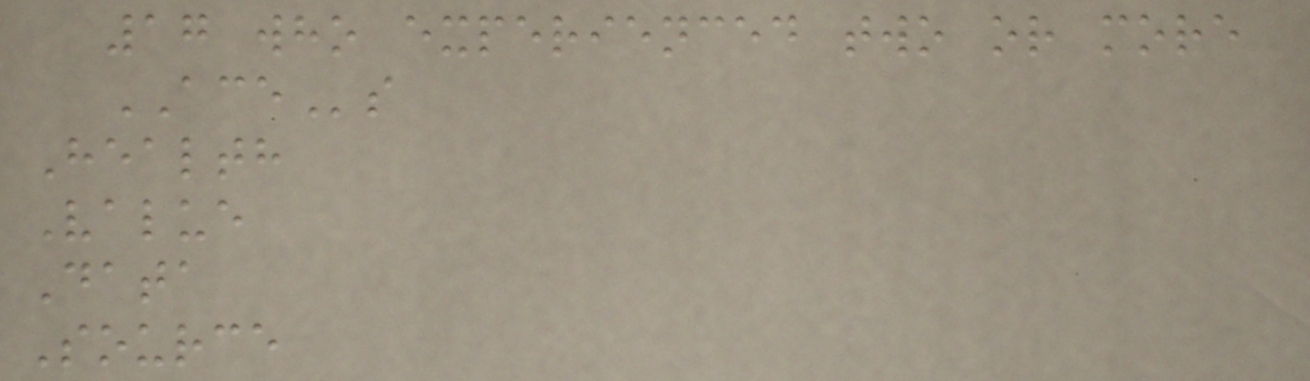17 who experienced two or more
ACEs
Health
Value
Data
Source
